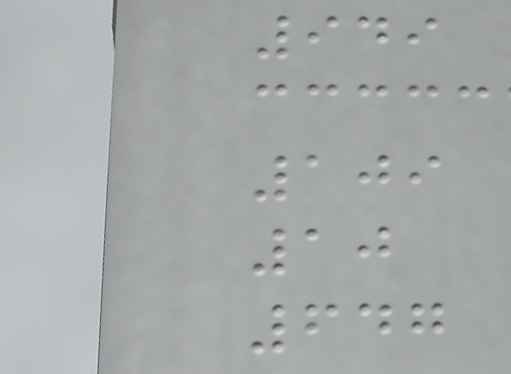949
109
10
647
